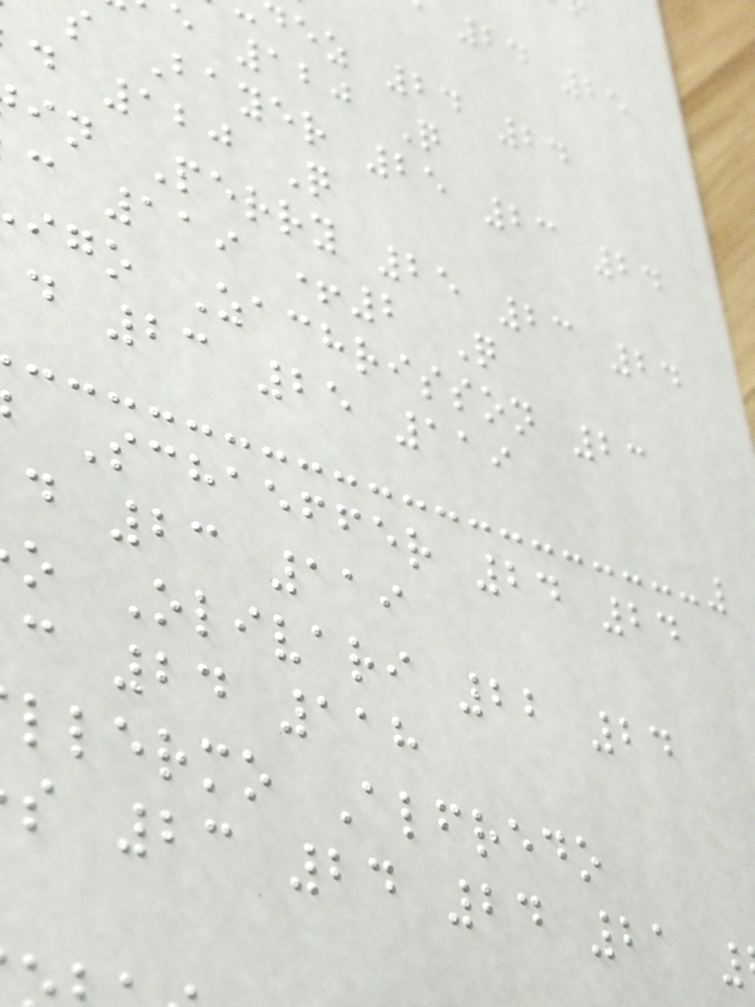dez 24 24
e 120 Q
s Bayer 25 23 24
d 120 Q
in Perry 25 23 24
c 119 +2 Q
igo Zachrisson 23
d 23 25 119
Schaeffer 24 24
d 23 119
o Olivari 22 24
c 24 118
llermo Alfredo
s 23 24 24 21
